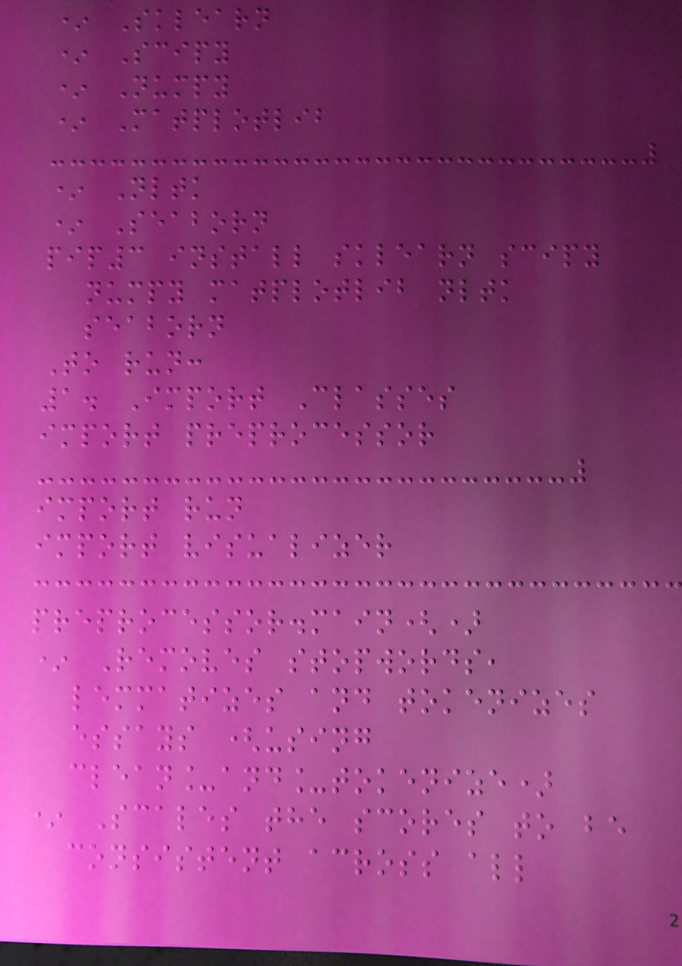* Sklearn
* Scipy
* Numpy
* Matplotlib
* Nltk
* Seaborn
pip3 install sklearn scipy
numpy matplotlib nltk
seaborn
To run:
1. Import Classes
import preprocessor
import run
import visualizer
preprocessor.main()
* Removes stopwords,
lemmatizes and tokenizes
essays (using
clean_and_tokenize)
* Scales the scores to be
consistent across all
